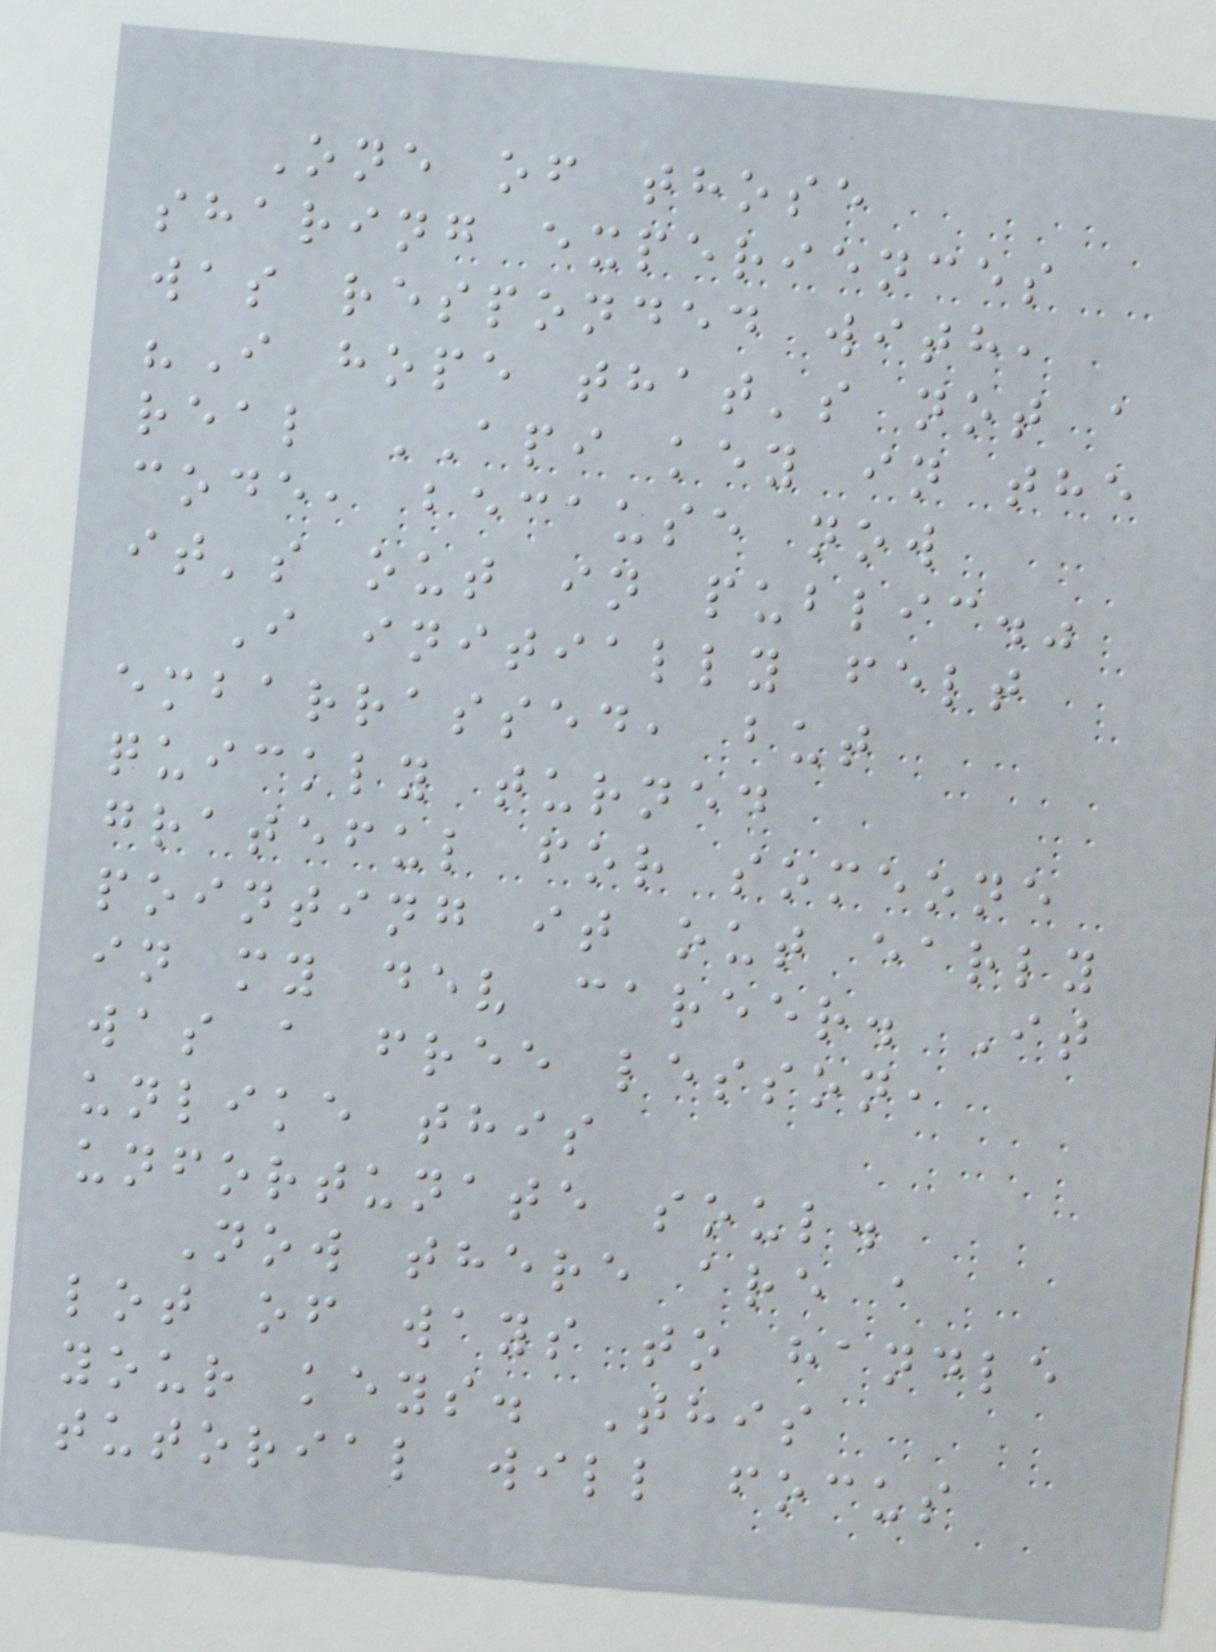One of those
sharing experiences
was responded with,
"I hope that's not a
real API key in the
code, because now
it's out in public."
I initially felt
embarrassed, but
quickly turned
grateful for someone
pointing it out early
in my dev career. It
was a free lesson,
unlike this
unfortunate soul.
Now there are a
lot of ways to handle
your keys. This
tutorial will focus
